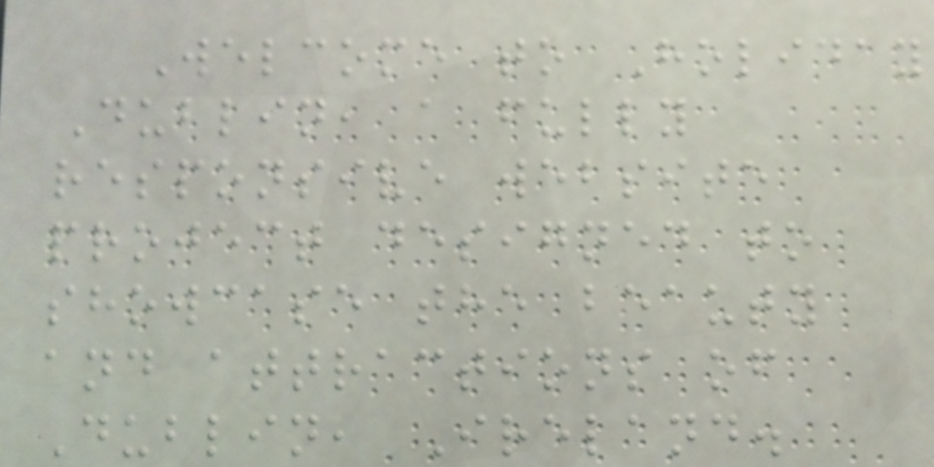Welcome to Holiday
Dublin, a fully
responsive website
project designed to
showcase the beauty
and attractions of
Dublin, Ireland.
